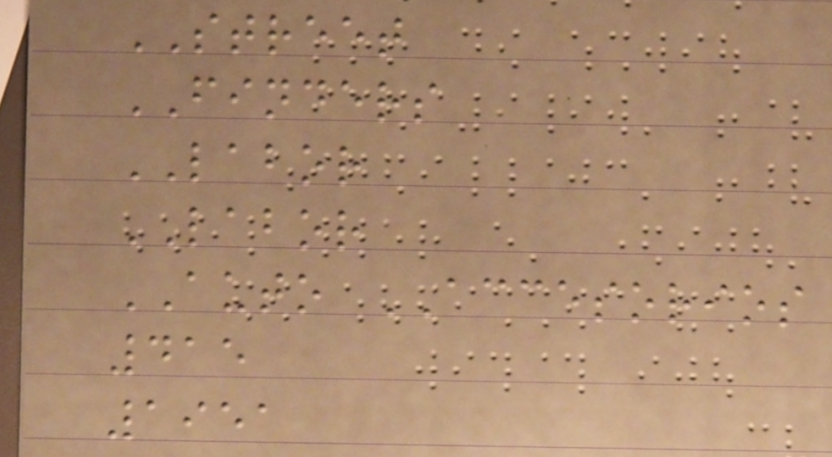STREET
FINDERS
LABOR
LABOR
AUTO ACCESORIOS
415
1951
